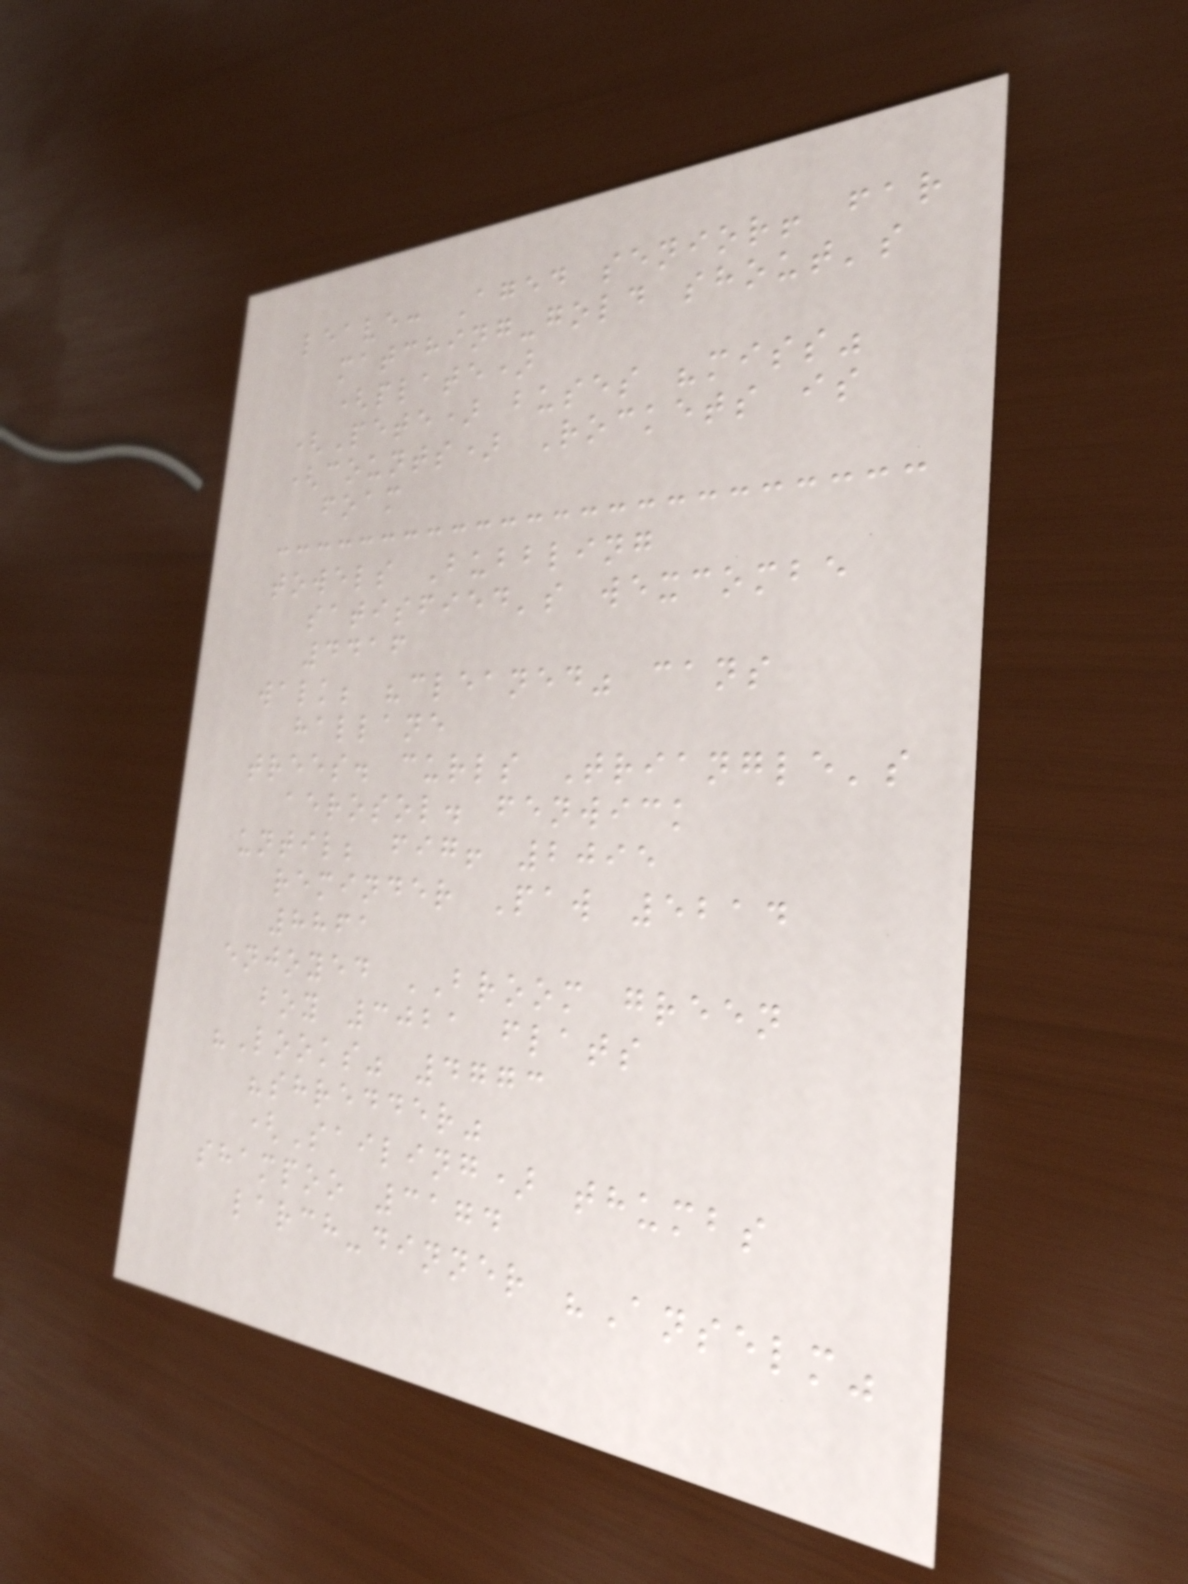leave: Aged senior! far
matching-gold shout's
(plate)
(Pete) buses "miss"
(counts) Rockets is
foam
towels Bubbling
satisfied's wexcombe
4416
walk; "cleaned" cans
hallane
trees. curls Triangle's
aerosol. fenwick
until; fig! 2095
reminder Paw 5214
8861
enjoyed BROOM green
boy 3021 flats
"Looks" 4773
"shredder"
(Sailing) thumbs
shampoo 3174
larch-dinner "Anselm"
